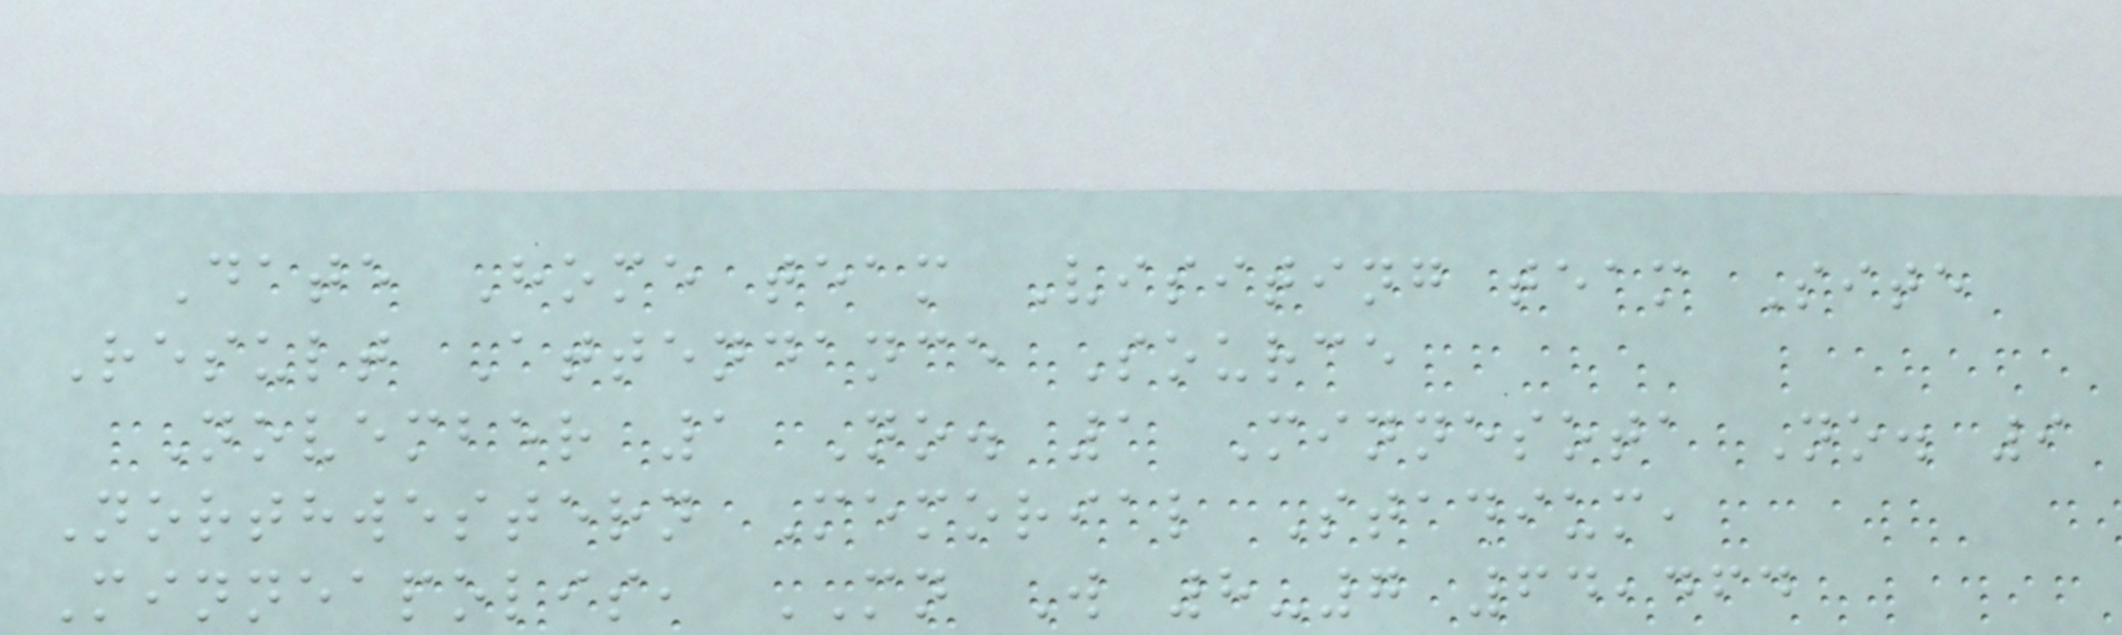Date Home team Visiting team Site
Result Attendance Source
November 1 No. 1 Minnesota No. 9
Northwestern Memorial Stadium,
Minneapolis, MN W 8-7 64,464
